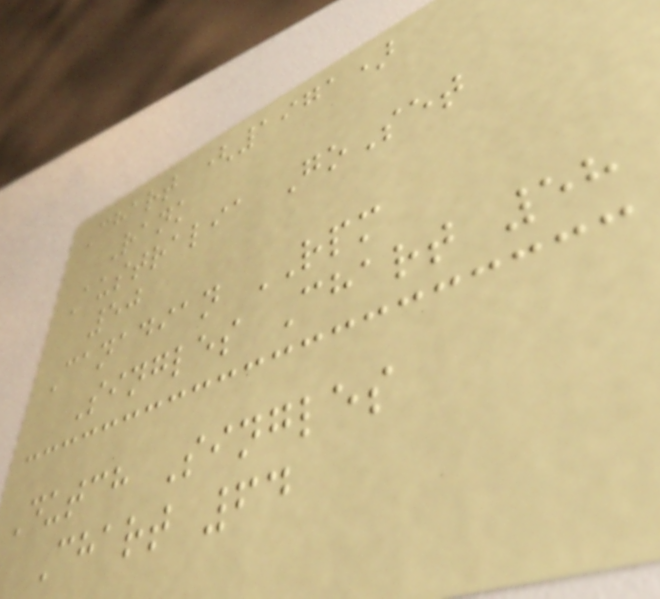Chart (1971)
Rank
Australia GoSet
50
Canadian RPM
Singles Chart 58
Dutch Singles
Chart 64
